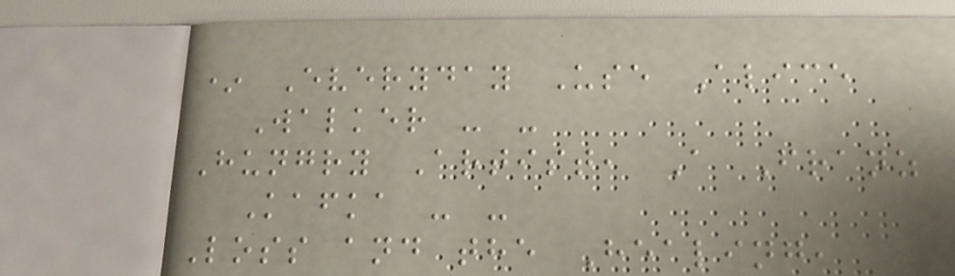* Everyday Use Alice
Walker - -
Hungry Artist, A Franz
Kafka - -
Loss and the Healing,
